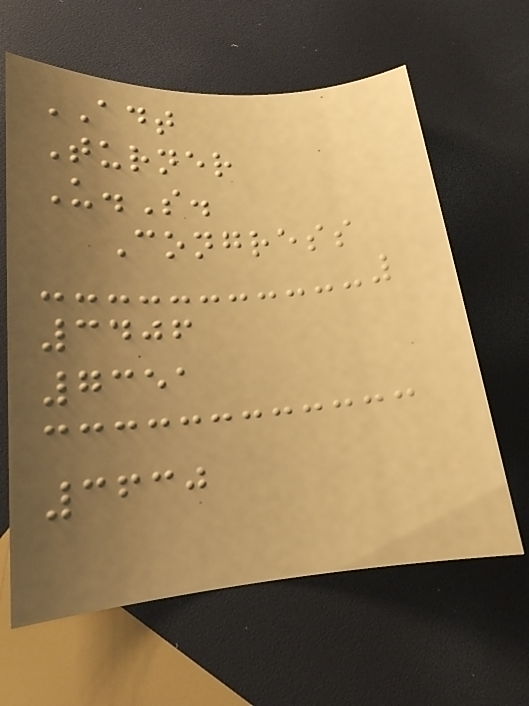ADT
Turner
U.S.
Congress
3406
7351
3630
